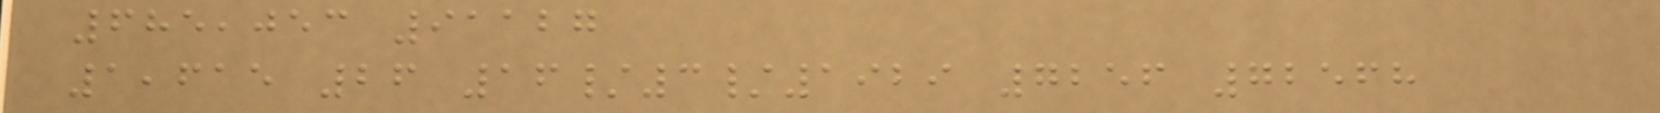685,053 91127
1,615 26 16/3/1929 7256 72568
